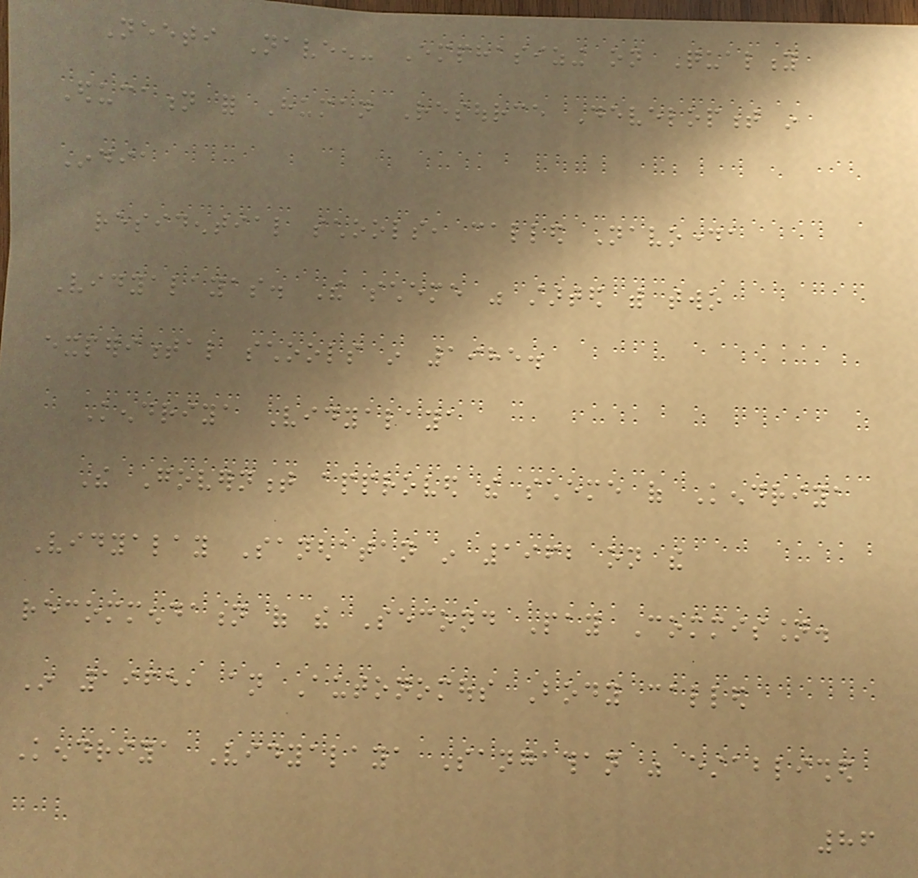Neeti Naveen- Emphasizing on Quality
Education for Human Resource Development in
India
residential schools, called Navodaya
Vidyalayas. The scheme was started with two
experimental schools in 1985.
Kendriya Vidyalaya
The Government approved the scheme of Kendriya
Vidyalay Sanghatan in 1962 on the
recommendation of the Second Pay Commission.
In 1965, an Autonomous Body called
Kendriya Vidyalaya Sangathan was established
86
